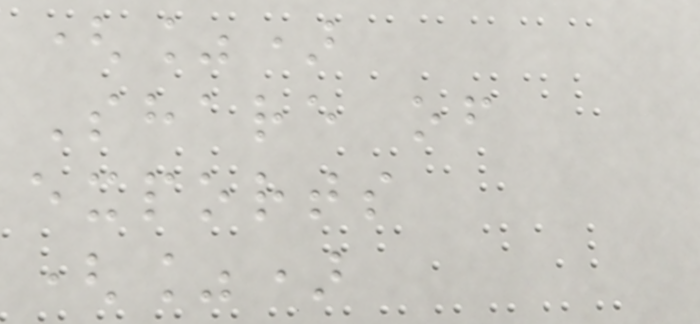(%)
Share of
exports
(%)
